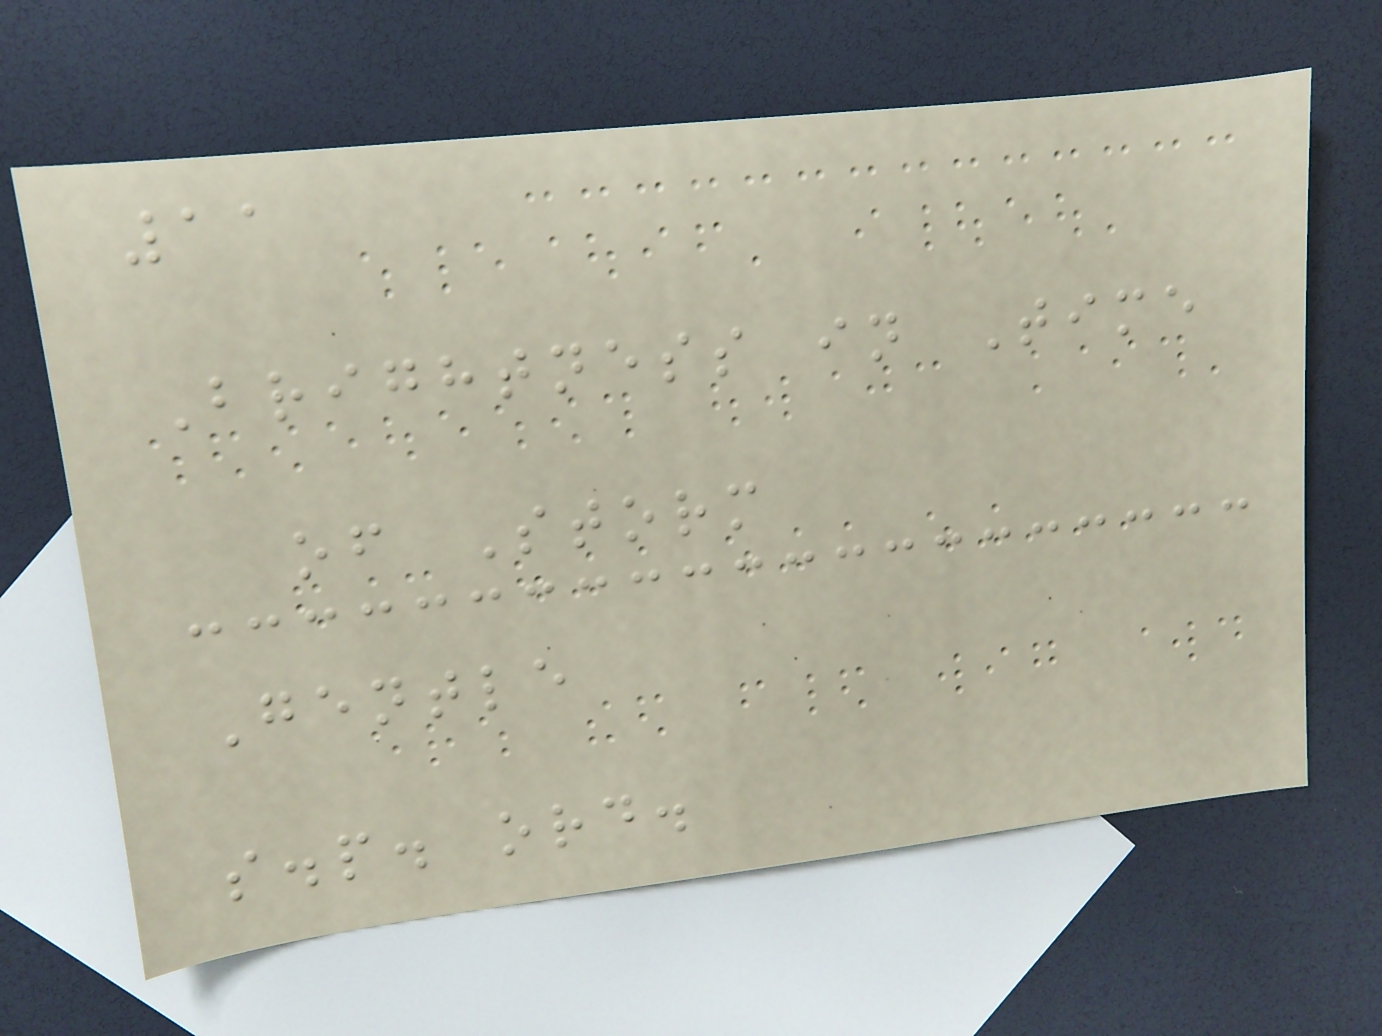11
Brightness in Time
of Storm
Gentle
s.p. ord.
